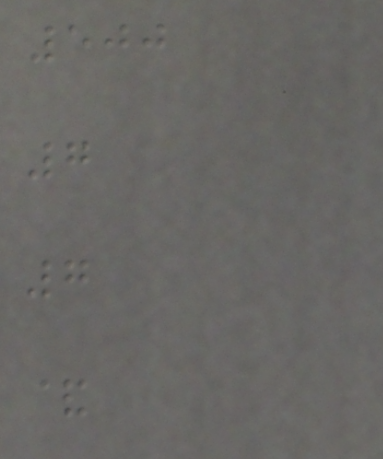500
7
7
&
